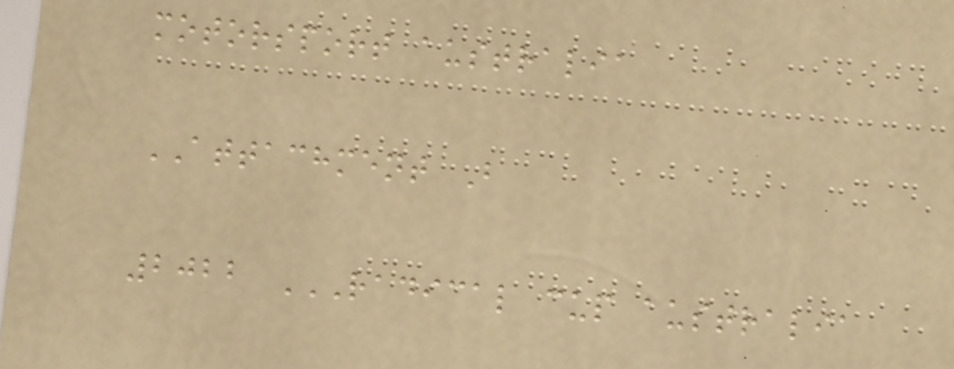motorsport australia
ATTACHMENT B
2022 RADICAL CUP AUSTRALIA
